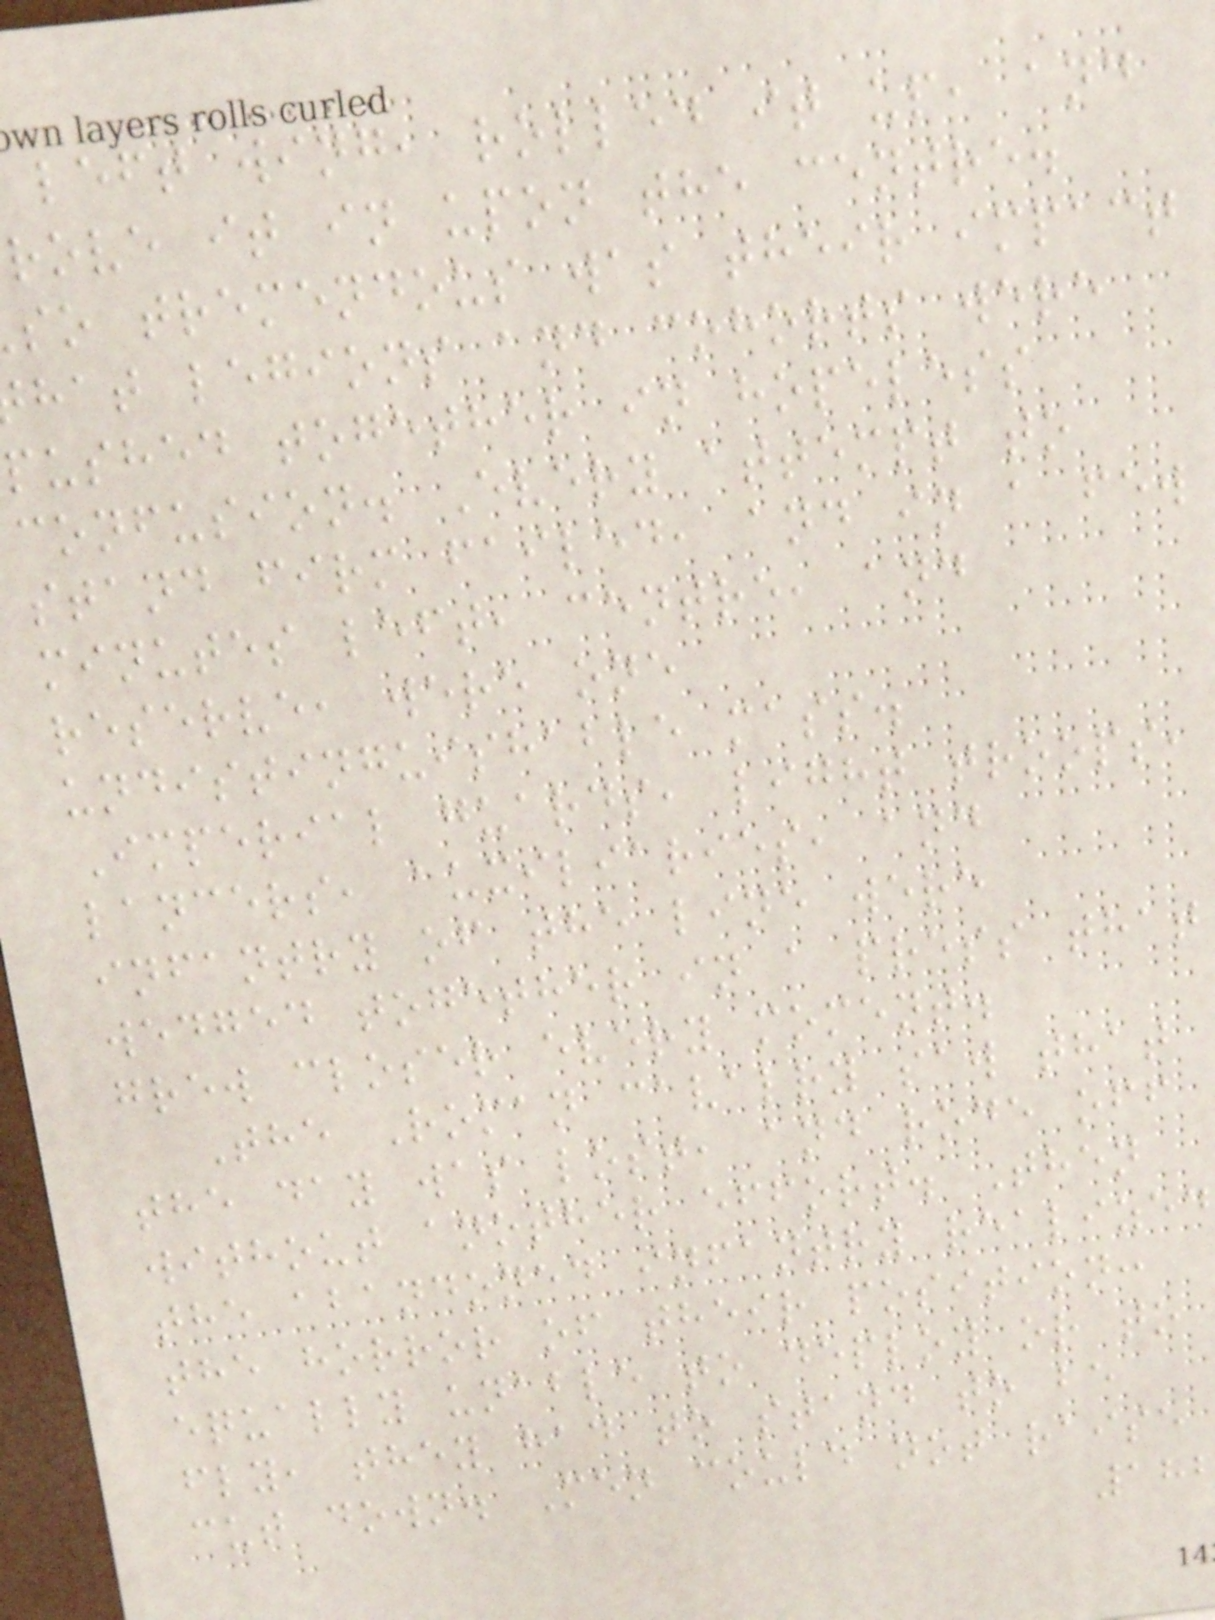left wing, rolled it up, and
rove it in upon the centre.
so tremendous was their impact
hat legions and cohorts were
pushed together in hopeless
confusion. Every attempt to
stand firm failed, and in a few
minutes left, centre, and
reserve, were one
undistinguishable mass.
Imperial guards, light troops,
lancers, auxiliaries, and
infantry of the line were
wedged together in a press that
grew closer every moment.
The Roman cavalry saw that
the day was lost, and rode off
without another effort. Then
the abandoned infantry realized
the horror of their position:
equally unable to deploy or to
fly, they had to stand to be
cut down. Men could not raise
